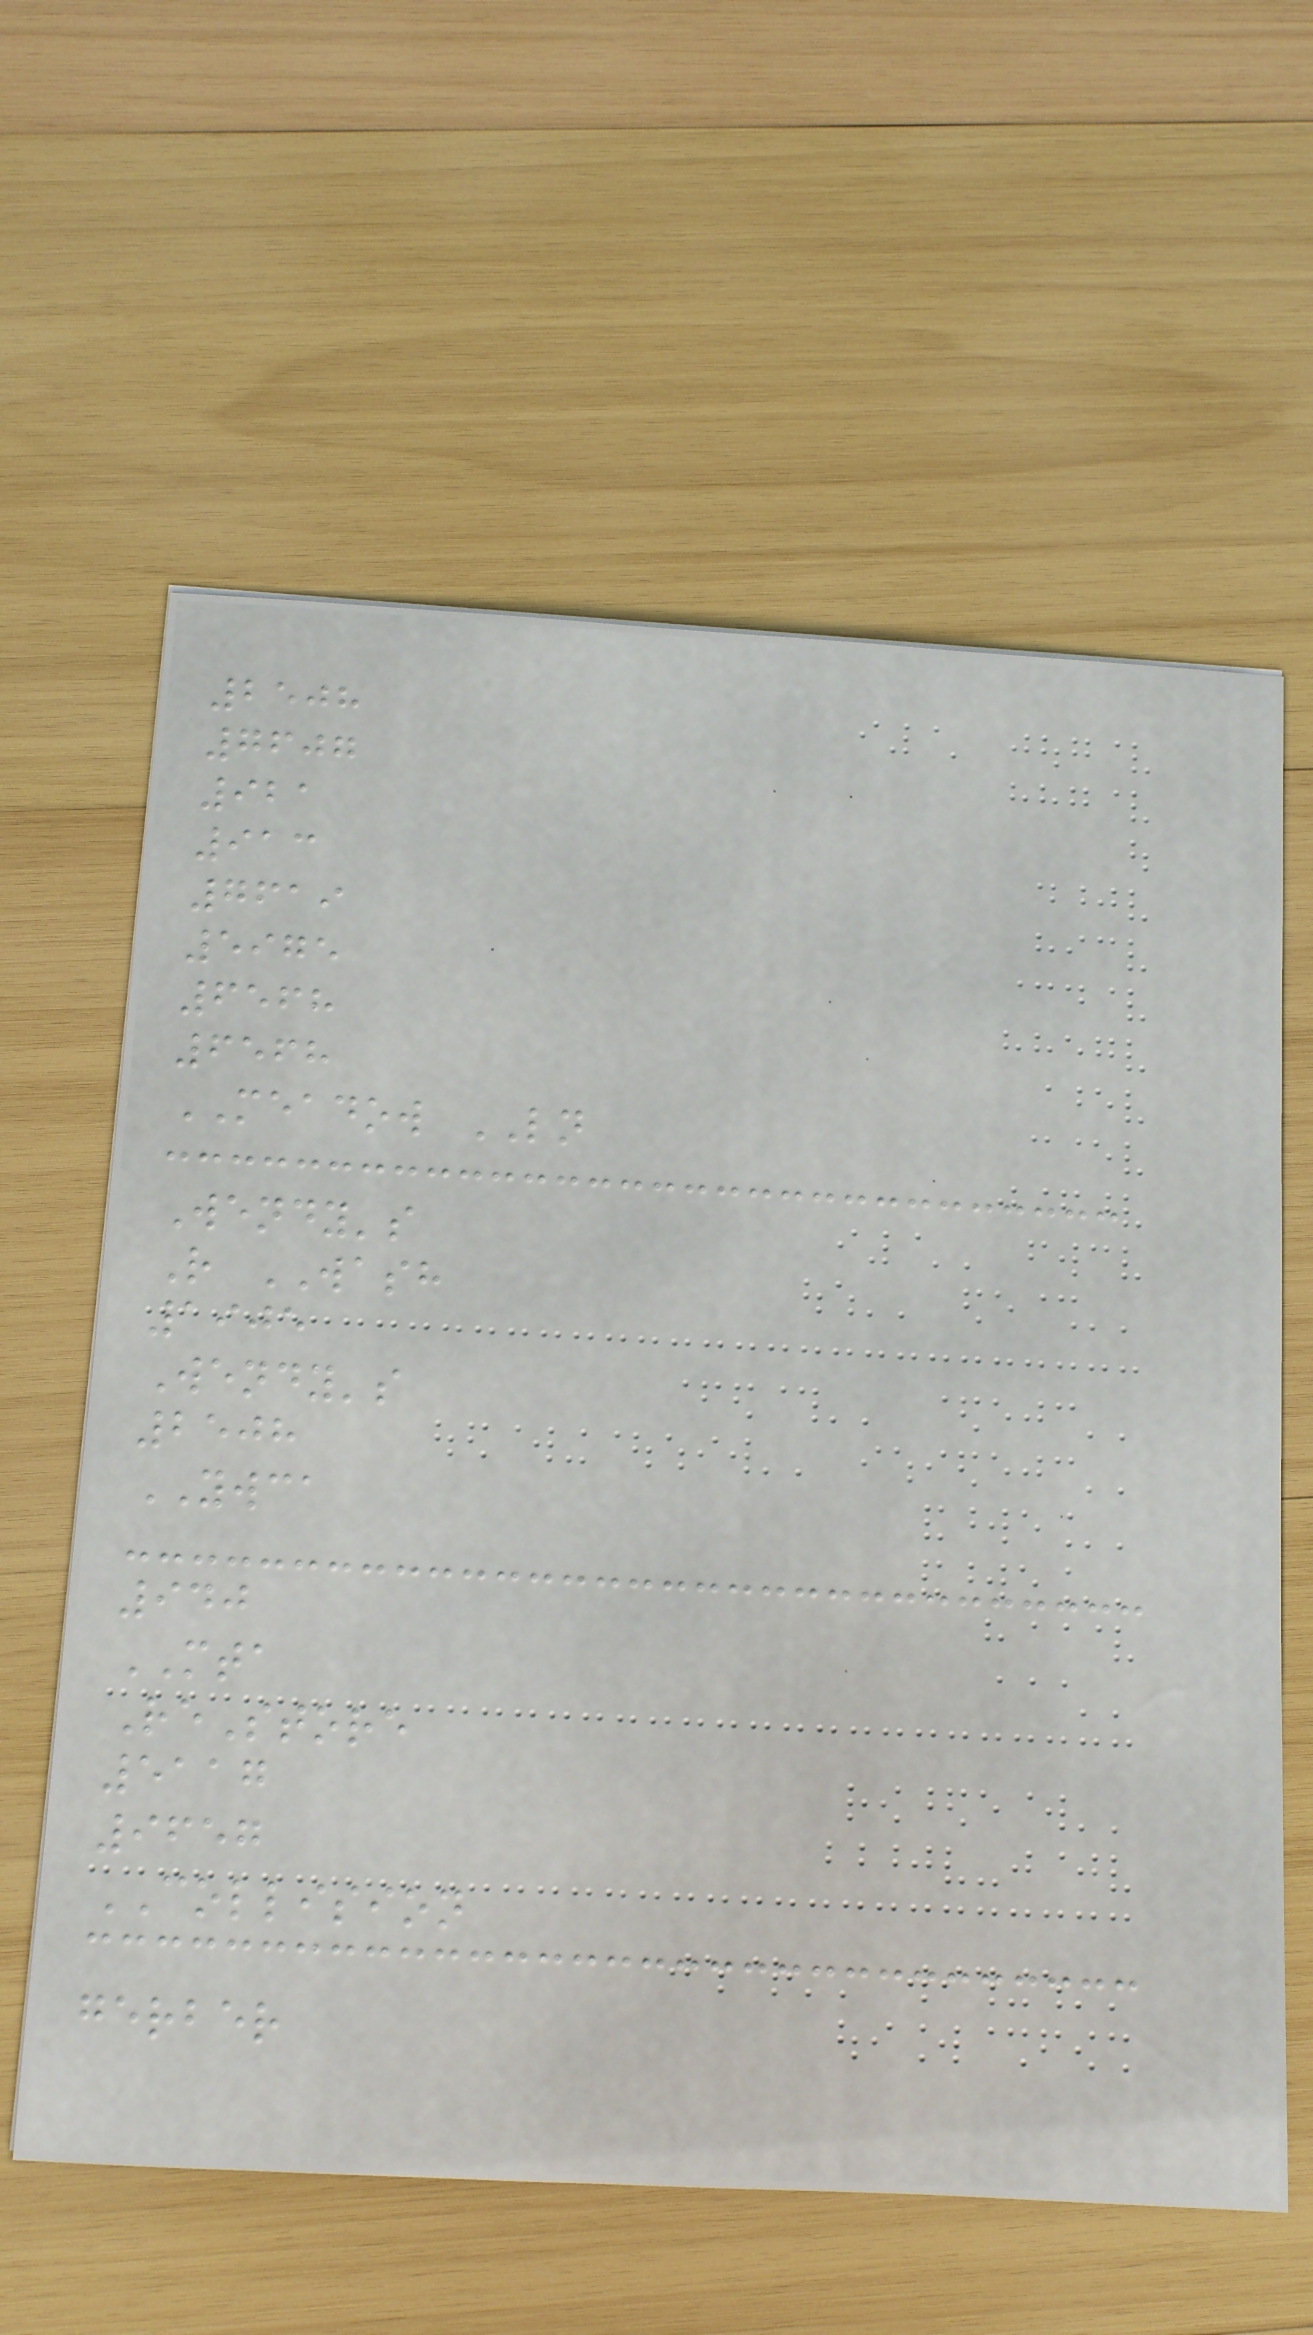2508
7607
921
913
7619
5975
6568
6568
MEADOW LN
Wendy's
R WASH
1905
Wendy's
2508
YWCA
940
MTA
ReStore
5117
9657
COLLISION
gerber
